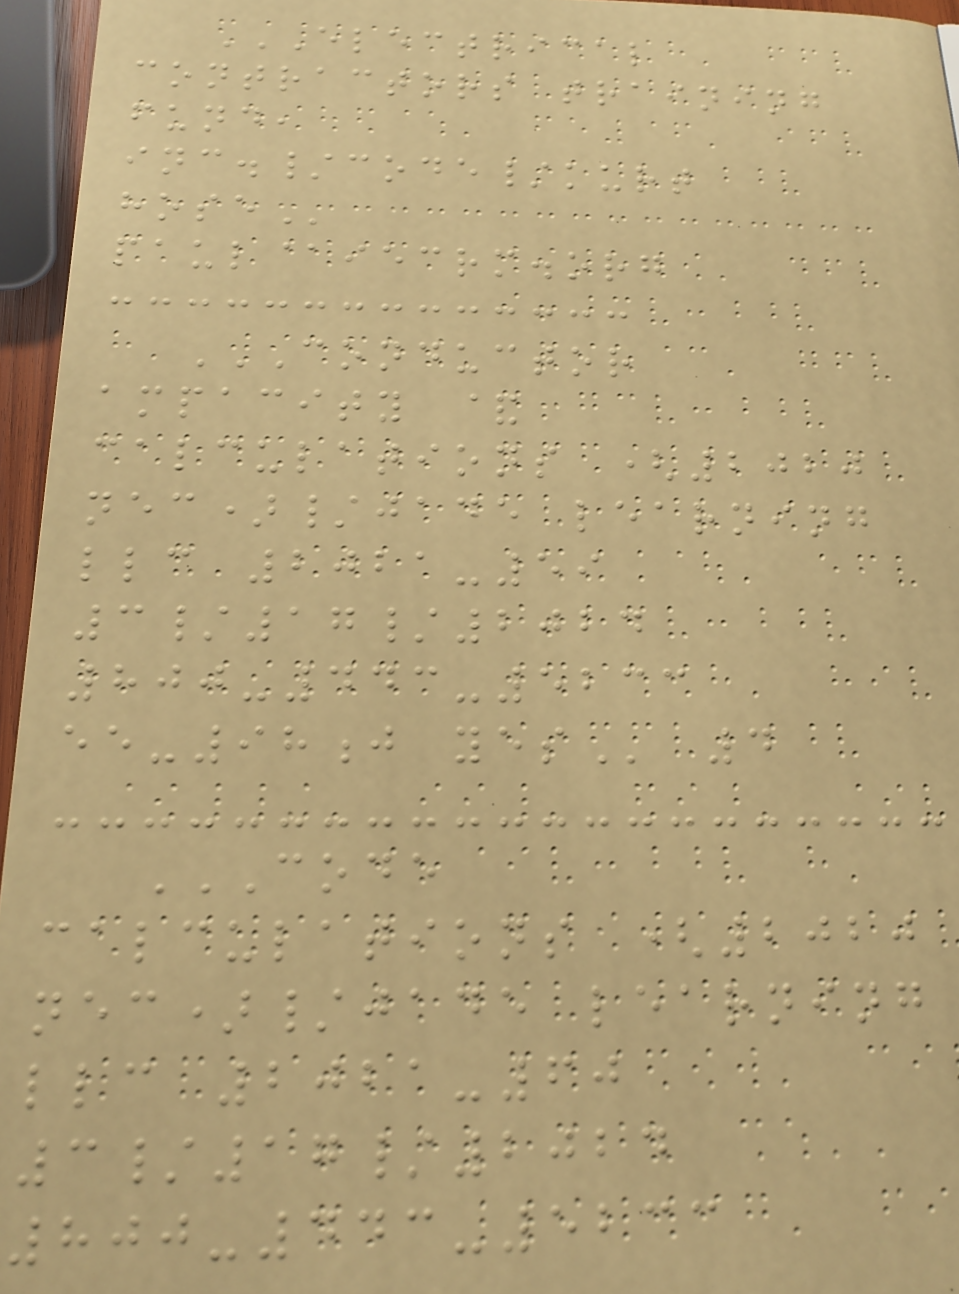ELECTRICAL
CONTRACTORS TRAINING
FUND,
INC./CODE/KURT
HOSE
paul@iecrm.org
CONDUCTOR
AMPACITY &
CALCULATIONS (2020
NEC)/JADE LEARNING
LLC 2021-59
3/17/2024
800-443-5233
EE-98J YES 4
CODE
CALCULATIONS (2020
NEC)/JADE LEARNING
LLC 2021-60
3/17/2024
800-443-5233
